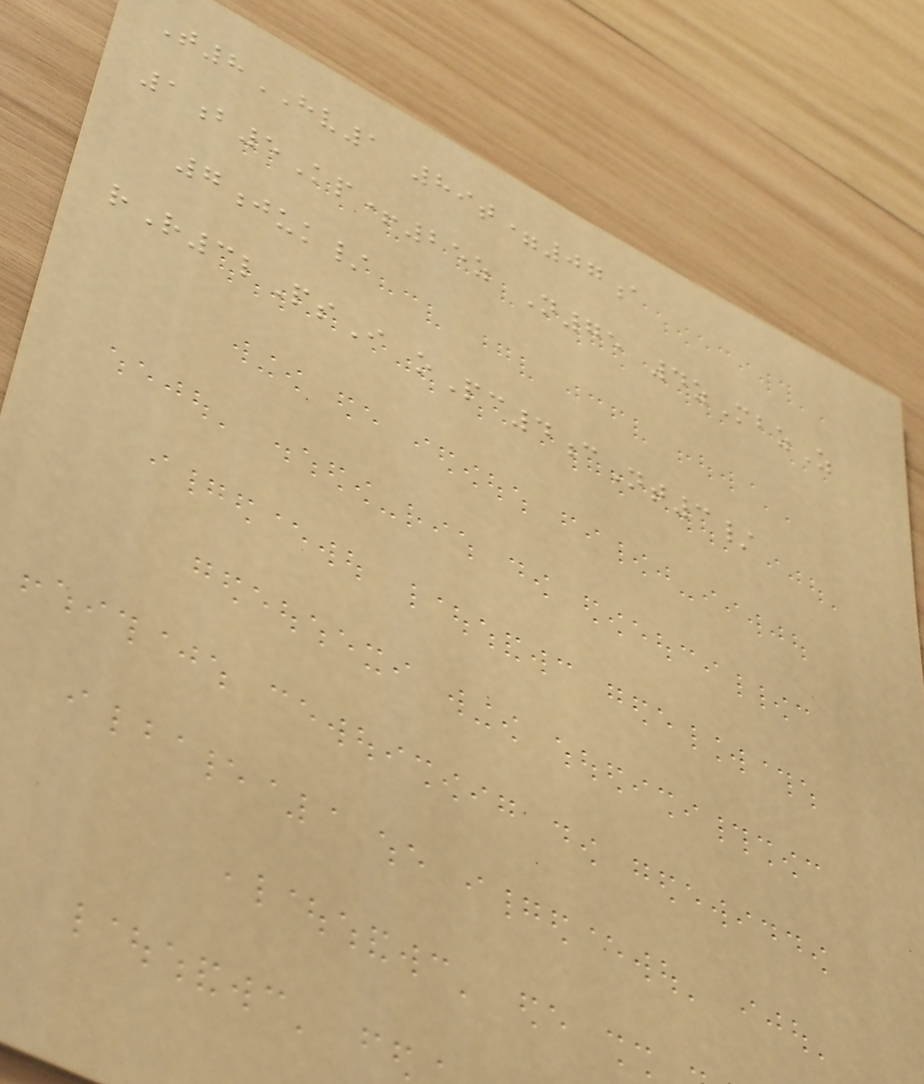T8HV1 89t=07a
1b5Kp+25z N75 4zMbzZ
7juk/
rR3lPsI oPc4cNt3/
